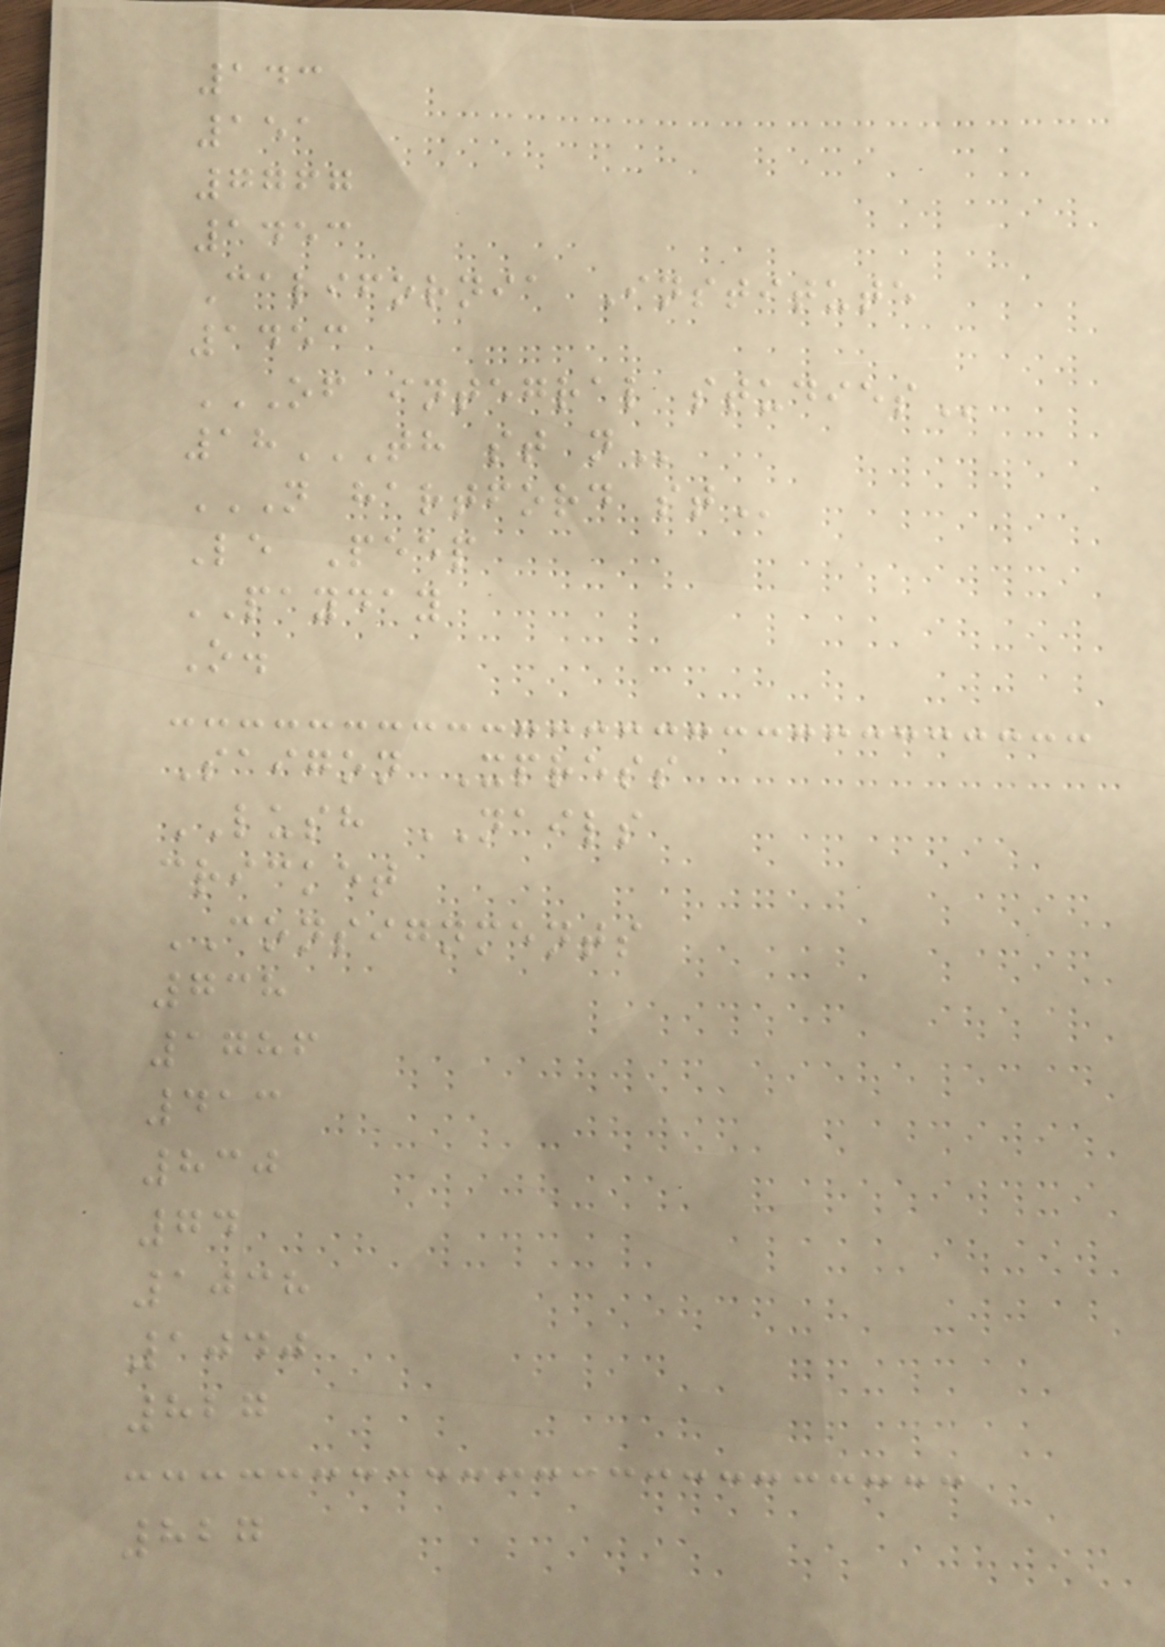143
151
7767
1453
California Institute
1453
OF INTEGRAL STUDIES
18TH ST N
N HARTFORD ST
Le Peep
PAYDAY
O.
Saigon Xpress
LUSH NAILS
cricket
CONSIGNMENTS
738
1786
413
830
74
1038
1040
827
827
